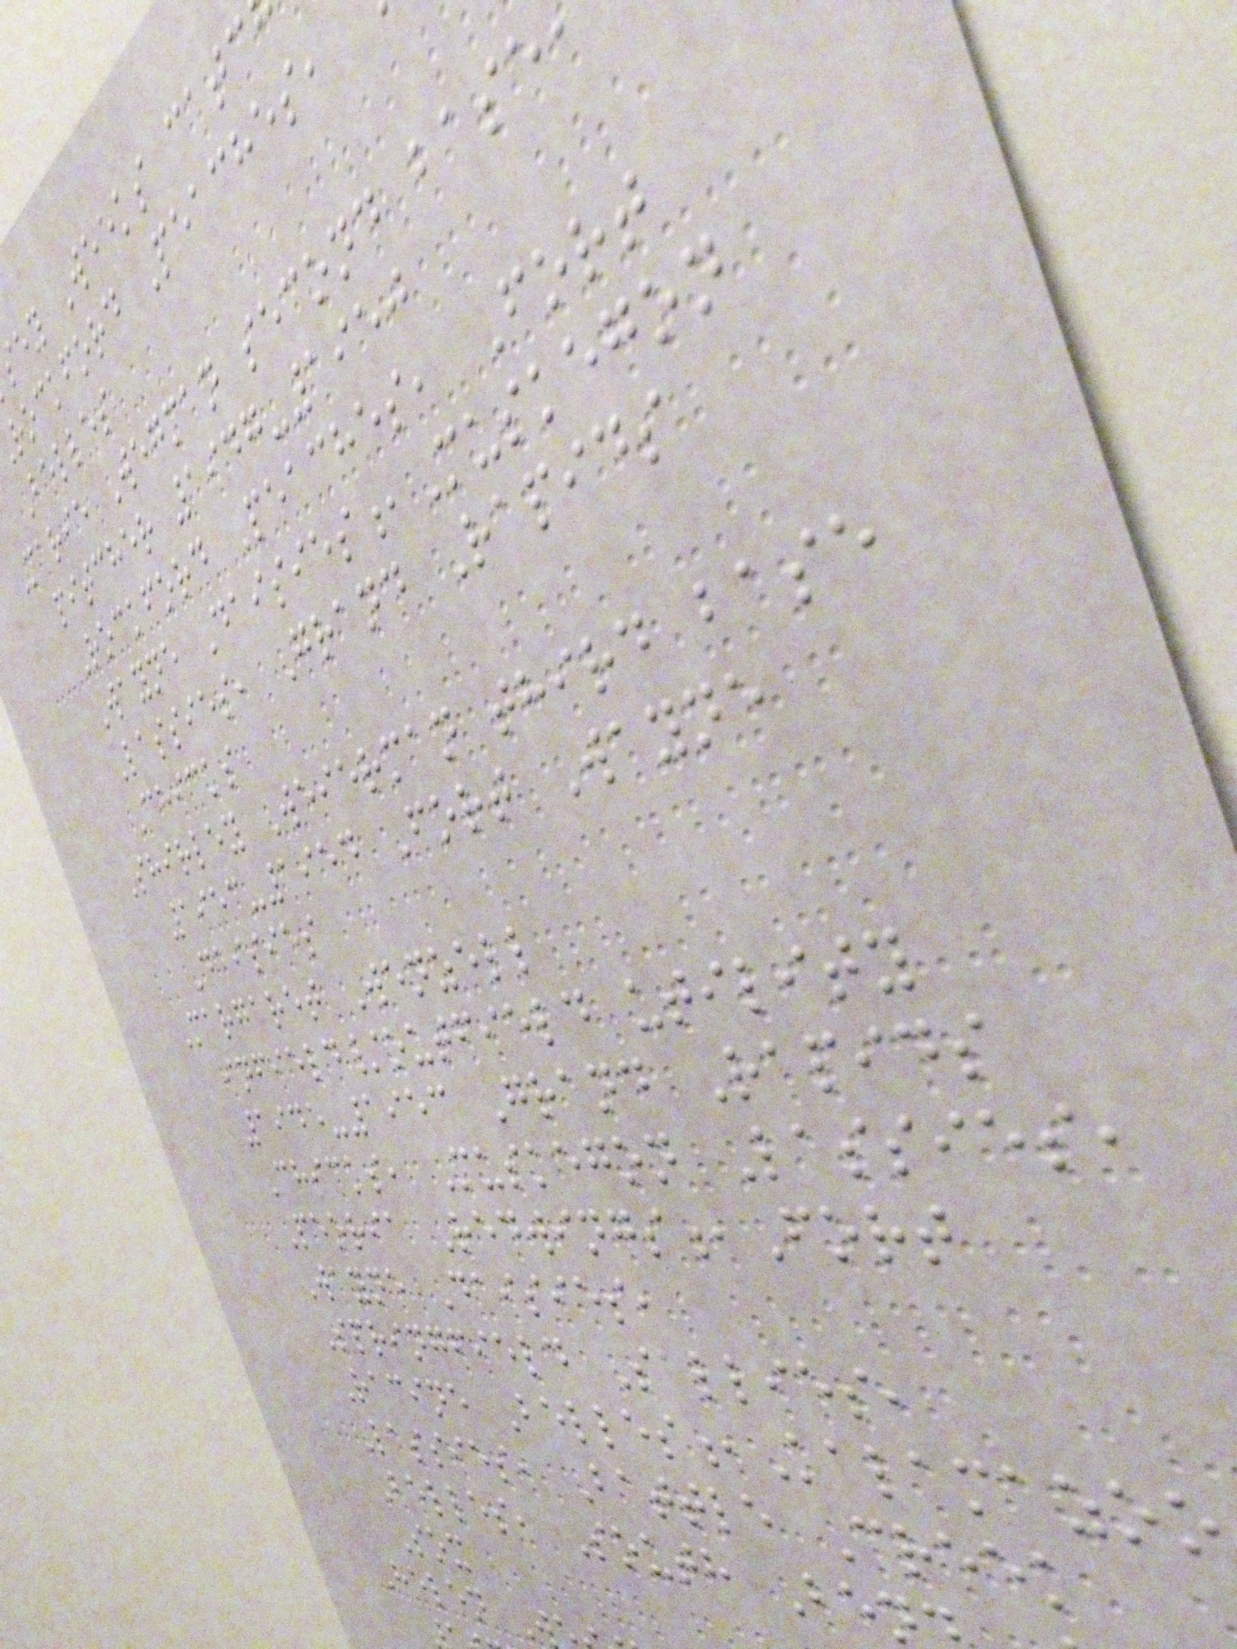ey Weeks catc
rockford Peaches,
Belles
Marie Wegman second base
pitcher 1947-1950
Rockford Peaches, Fort
Wayne Daisies,Muskegon
Lassies, Grand Rapids
Chicks
Shirley Weierman third base
1953-1954 Fort Wayne
Daisies
Margaret Wenzell
infield/outfield utility
1945-1953 Grand Rapids
Chicks, Muskegon Lassies,
Peoria Redwings,Fort
Wayne Daisies,
Springfield Sallies,
Racine Belles,Kalamazoo
Lassies, Battle Creek
Belles, South Ben
Sox
Helen W
